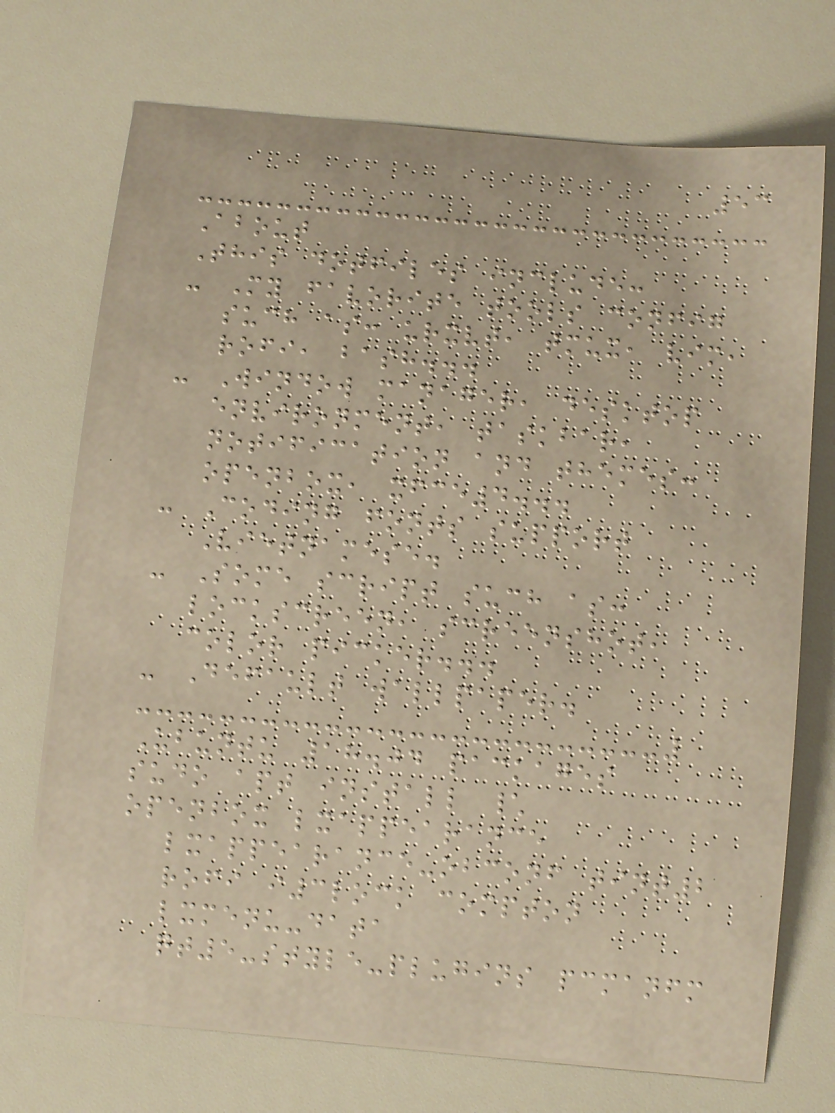53
About
This dotfiles include:
- My favorite tools config
such as: urxvt, tmux, vim,
rofi, bash...
- Window manager, desktop
environment, taskbar,
notification and themes:
openbox, xfce4...
- Coding fonts support
Vietnamese.
- Some script such as:
lockscreen, screenshot,
color picker...
- Default wallpaper.
Ubuntu 18.04 packages
sudo apt install \
openbox lxappearance
lxappearance-obconf tint2
rofi i3lock compton
lxmenu-data
qt5-style-plugins pcmanfm
